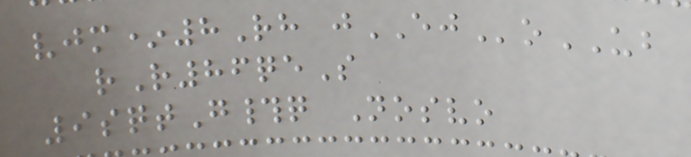vjm*8Rh jEJoUB
rR86qeS
9sqtG#q Nosvo
